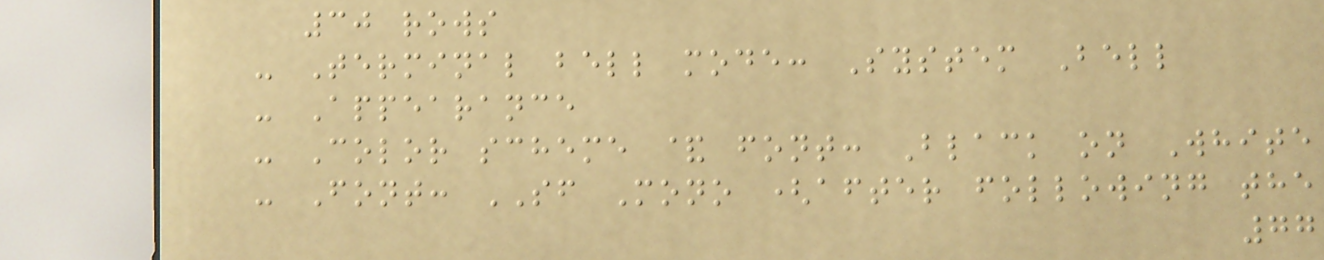30 rows
- Terminal bell mode: System Bell
- Appearance
- Color scheme & font: Black on White
- Font: SF Mono (after following the
77
